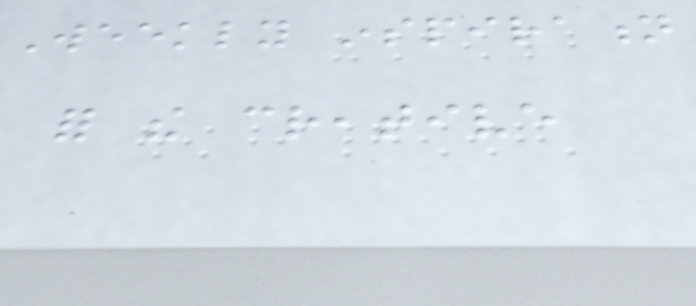Weekly inspiration
for the creative
